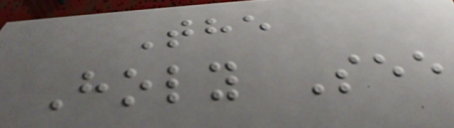The
Holy See
